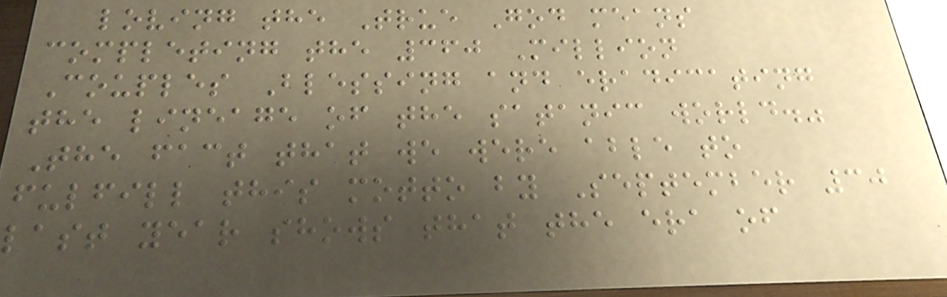loving the True God means
completing the 360 Million
Couples Blessing and eradicating
the lineage of the satanic world."
The fact that we were able to
fulfill this motto by September 30
last year shows that the era of
